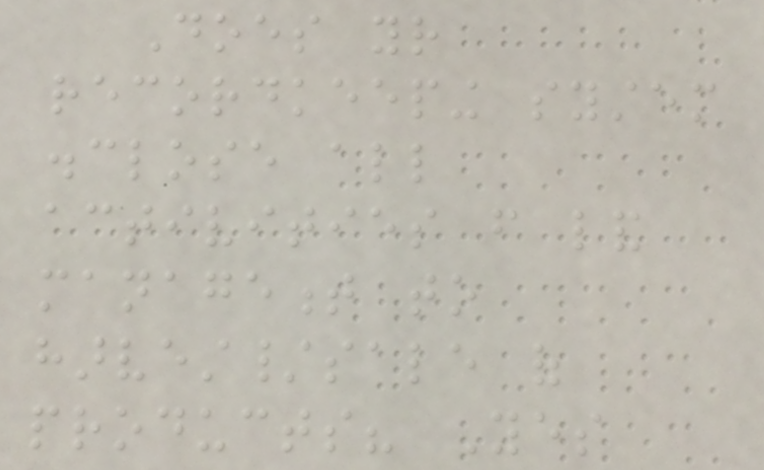Does your
recordkeeping system
disclose all
activities from land
management to
harvest/sale of
products? Yes
